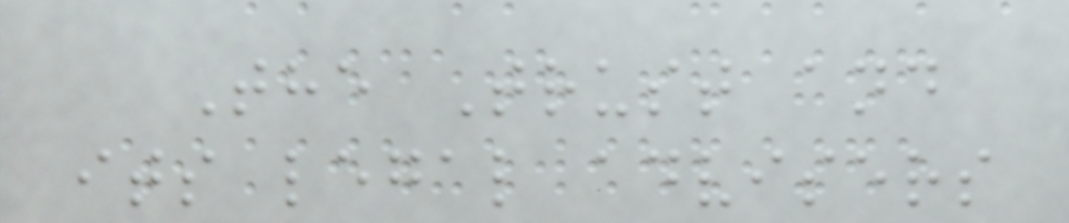The Trust and
its legal advisers
